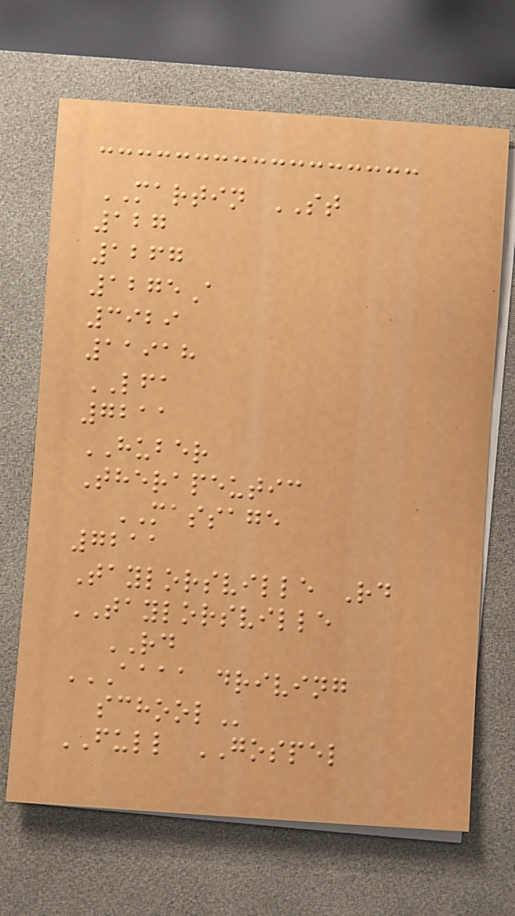MARTIN ST
127
1267
1275A
3929
11918
LFA
7211
HUBER
Therapeutic
MASSAGE
7211
Taylorsville Rd
TAYLORSVILLE
RD
AAAA DRIVING
SCHOOL
FULL GOSPEL
